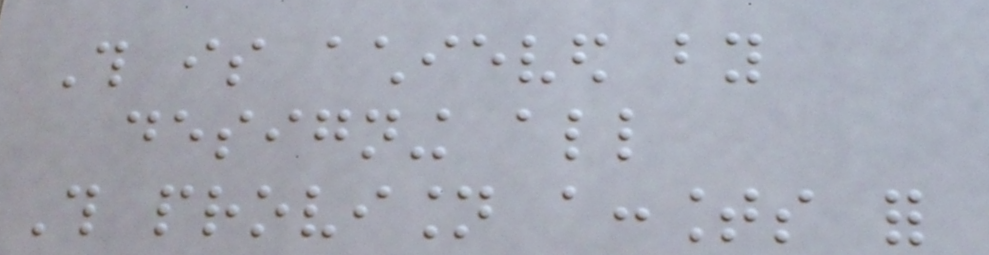This is achieved by
designing all
This provision accounts for
